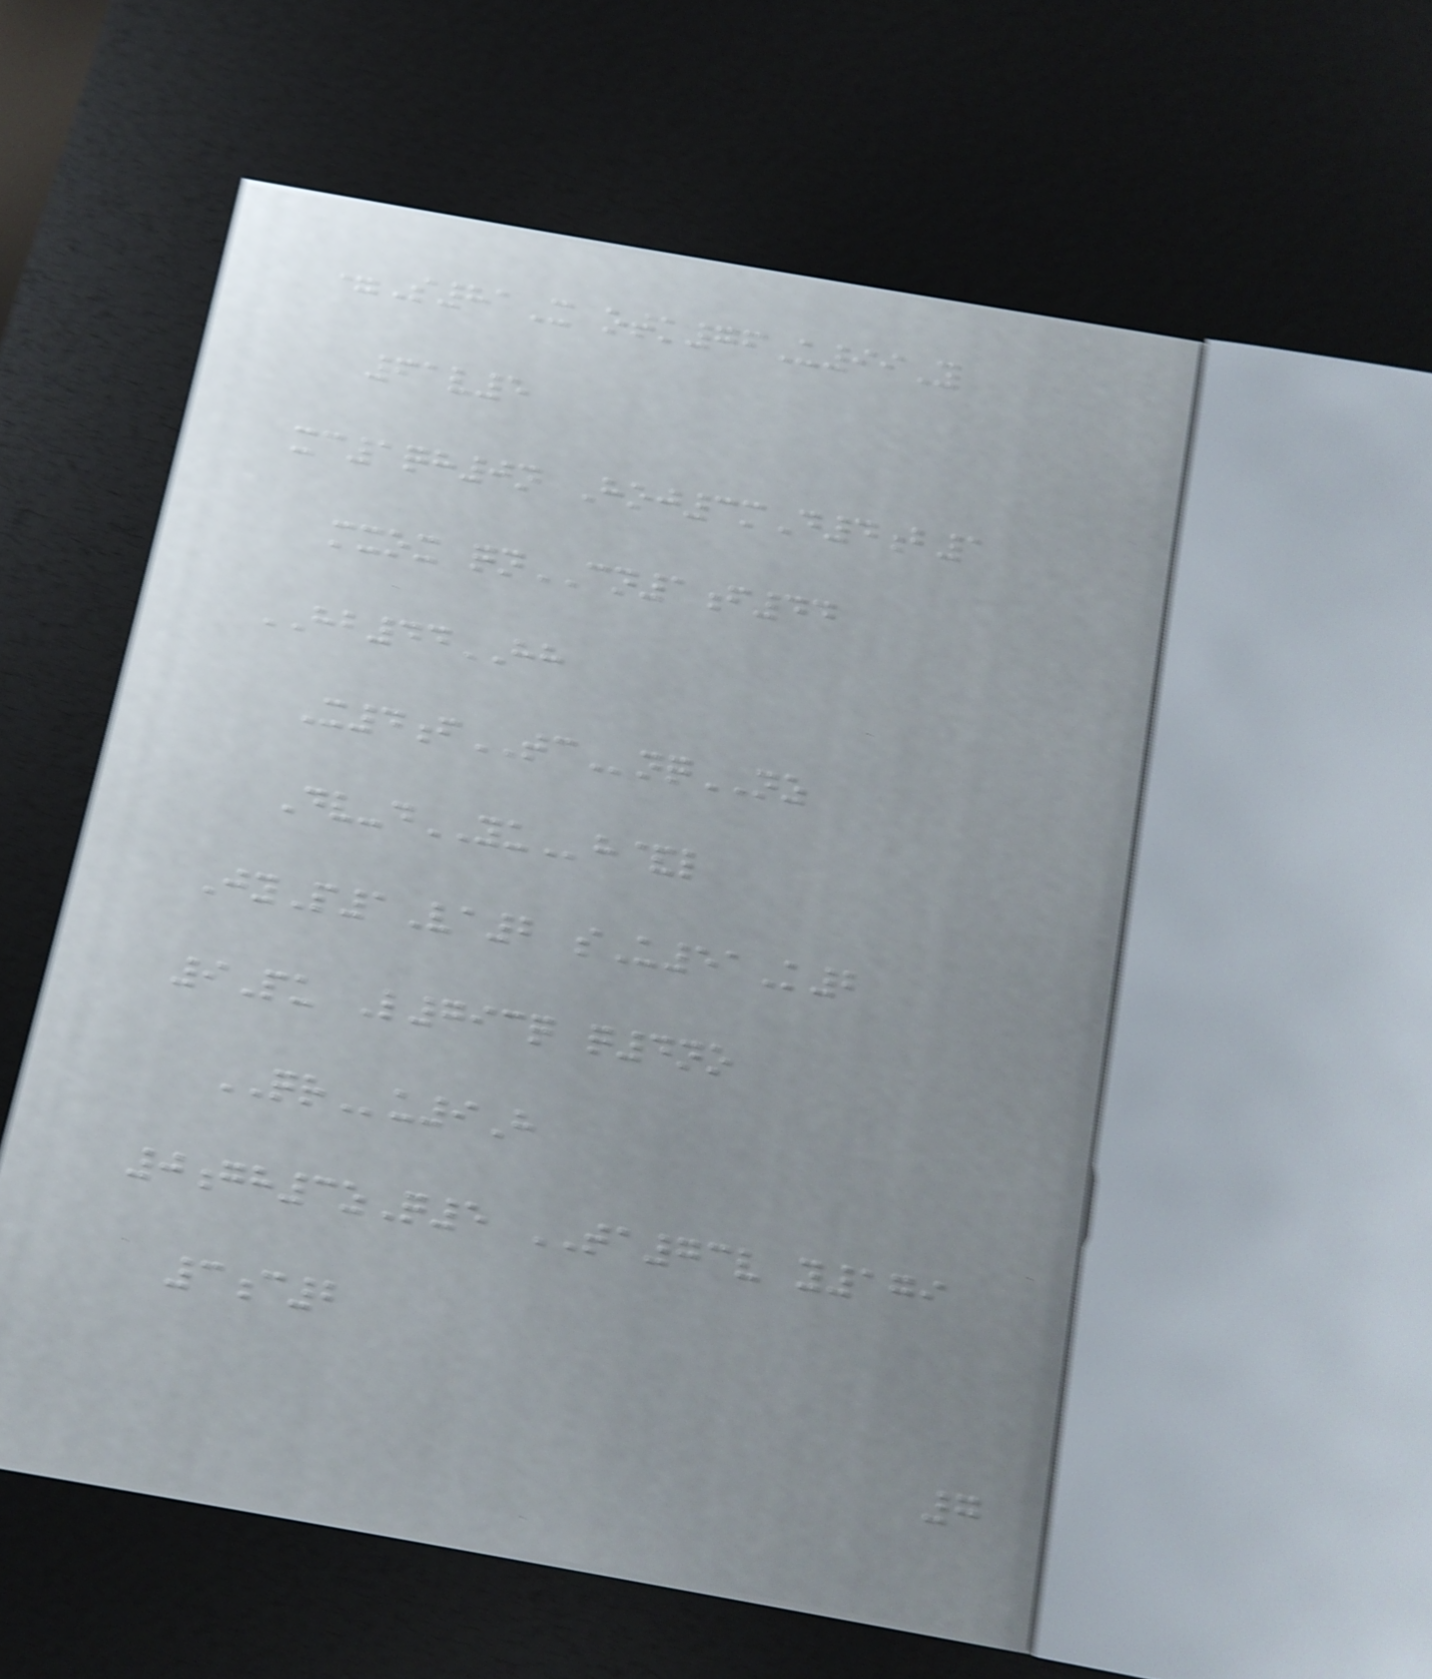=S81X otk76U99Y
61v5
xc1qh0n Hoj3mD4b1
mxox qnCN1f44
HB44HH
X4fTCnqNZ
Dv-dYUh&l
JyP1Va2 sU51K2
9Pu L793q q4no
QRu9H
0gh3zQ5 TA73v y179
3c2
7
